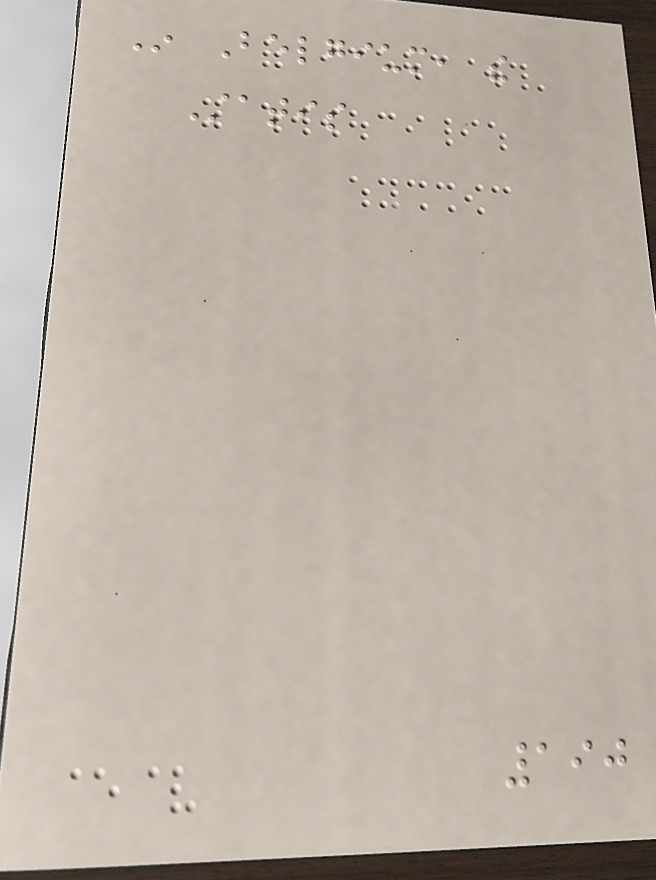In Belgium, the
Statis
190
